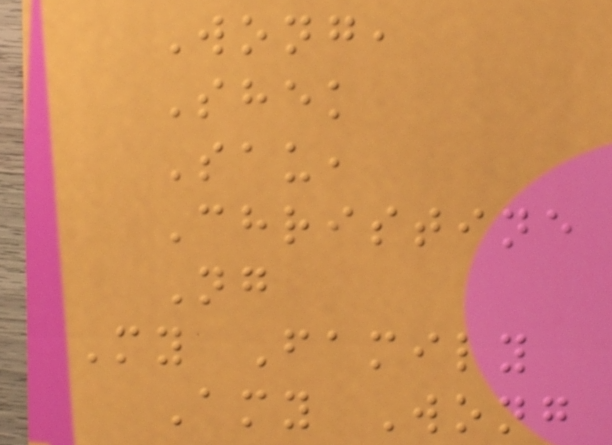Wong,
Shek
Sau,
Christine
Ng
My Family
Amy Wong
